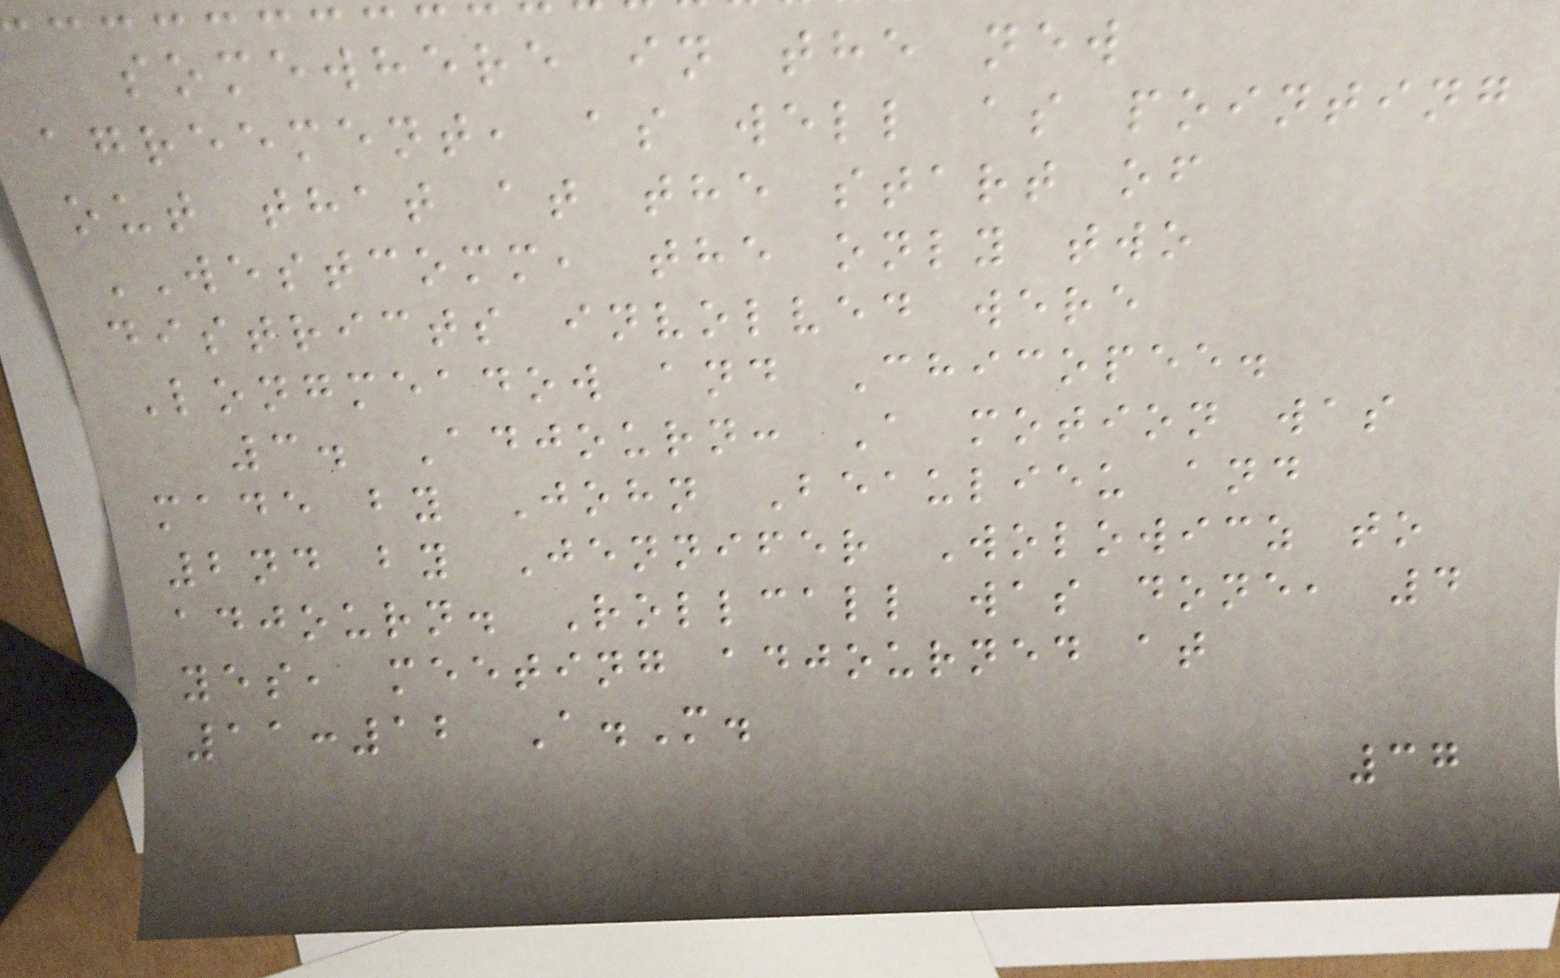somewhere in the new
agreement, as well as pointing
out that at the start of
WESTCOMM, the only two
districts involved were
Longmeadow and Chicopee.
3. Adjourn: A motion was
made by John Beaulieu and
2nd by Jennifer Wolowicz to
adjourn. Rollcall was done, 4
yes, meeting adjourned at
11:12 A.M.
37
